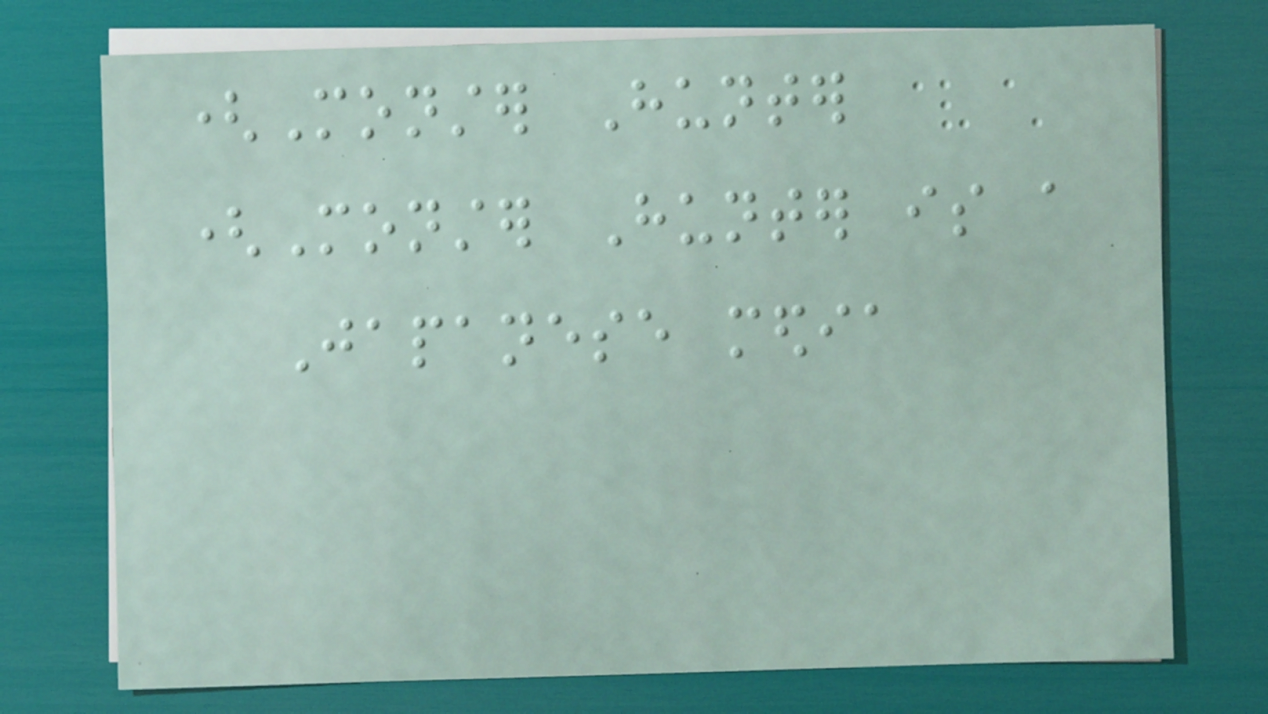(Monster Hunter
(Monster Hunter is a
Japanese media
